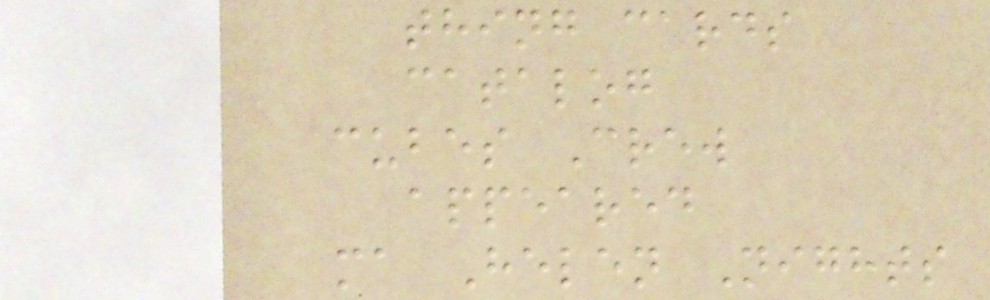thing cards
catalog
cubes Crew
appeared
ma Helen Nights
